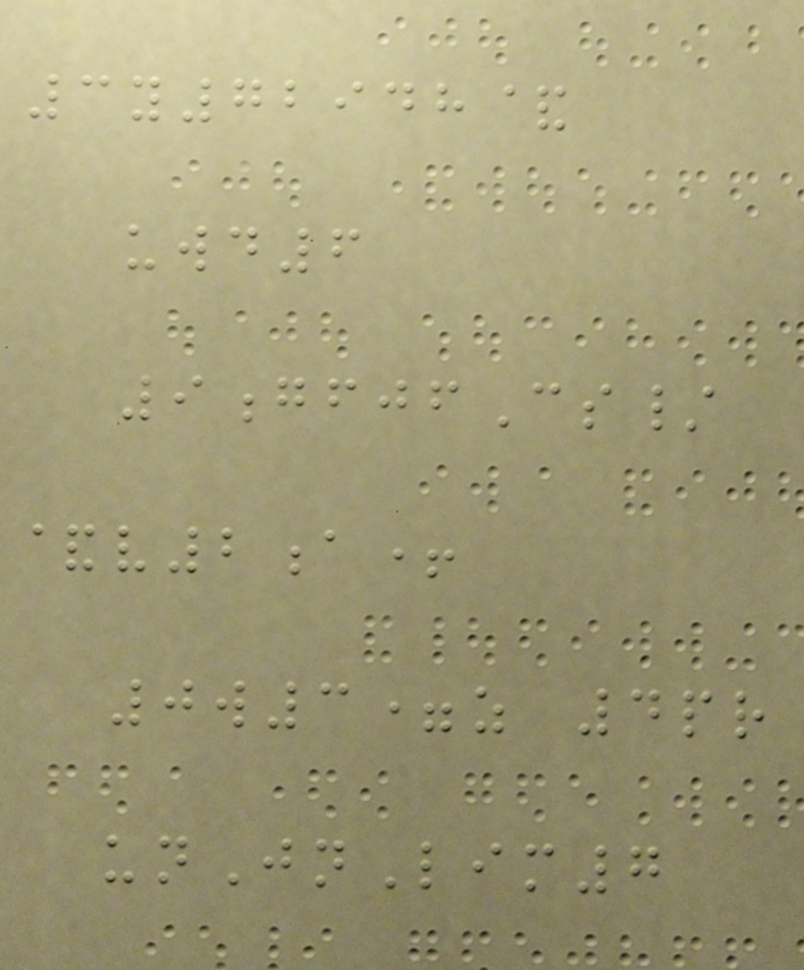3y72948&
uwd6
9gfjfCs/
&v2a+
0w3=z 4pr
unJnLim7
